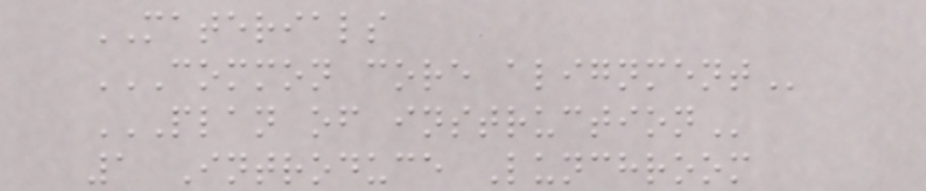MATERIALS
COMMON CORE ALIGNMENT
PLAN OF INSTRUCTION
1 Introduce Lunchroom
